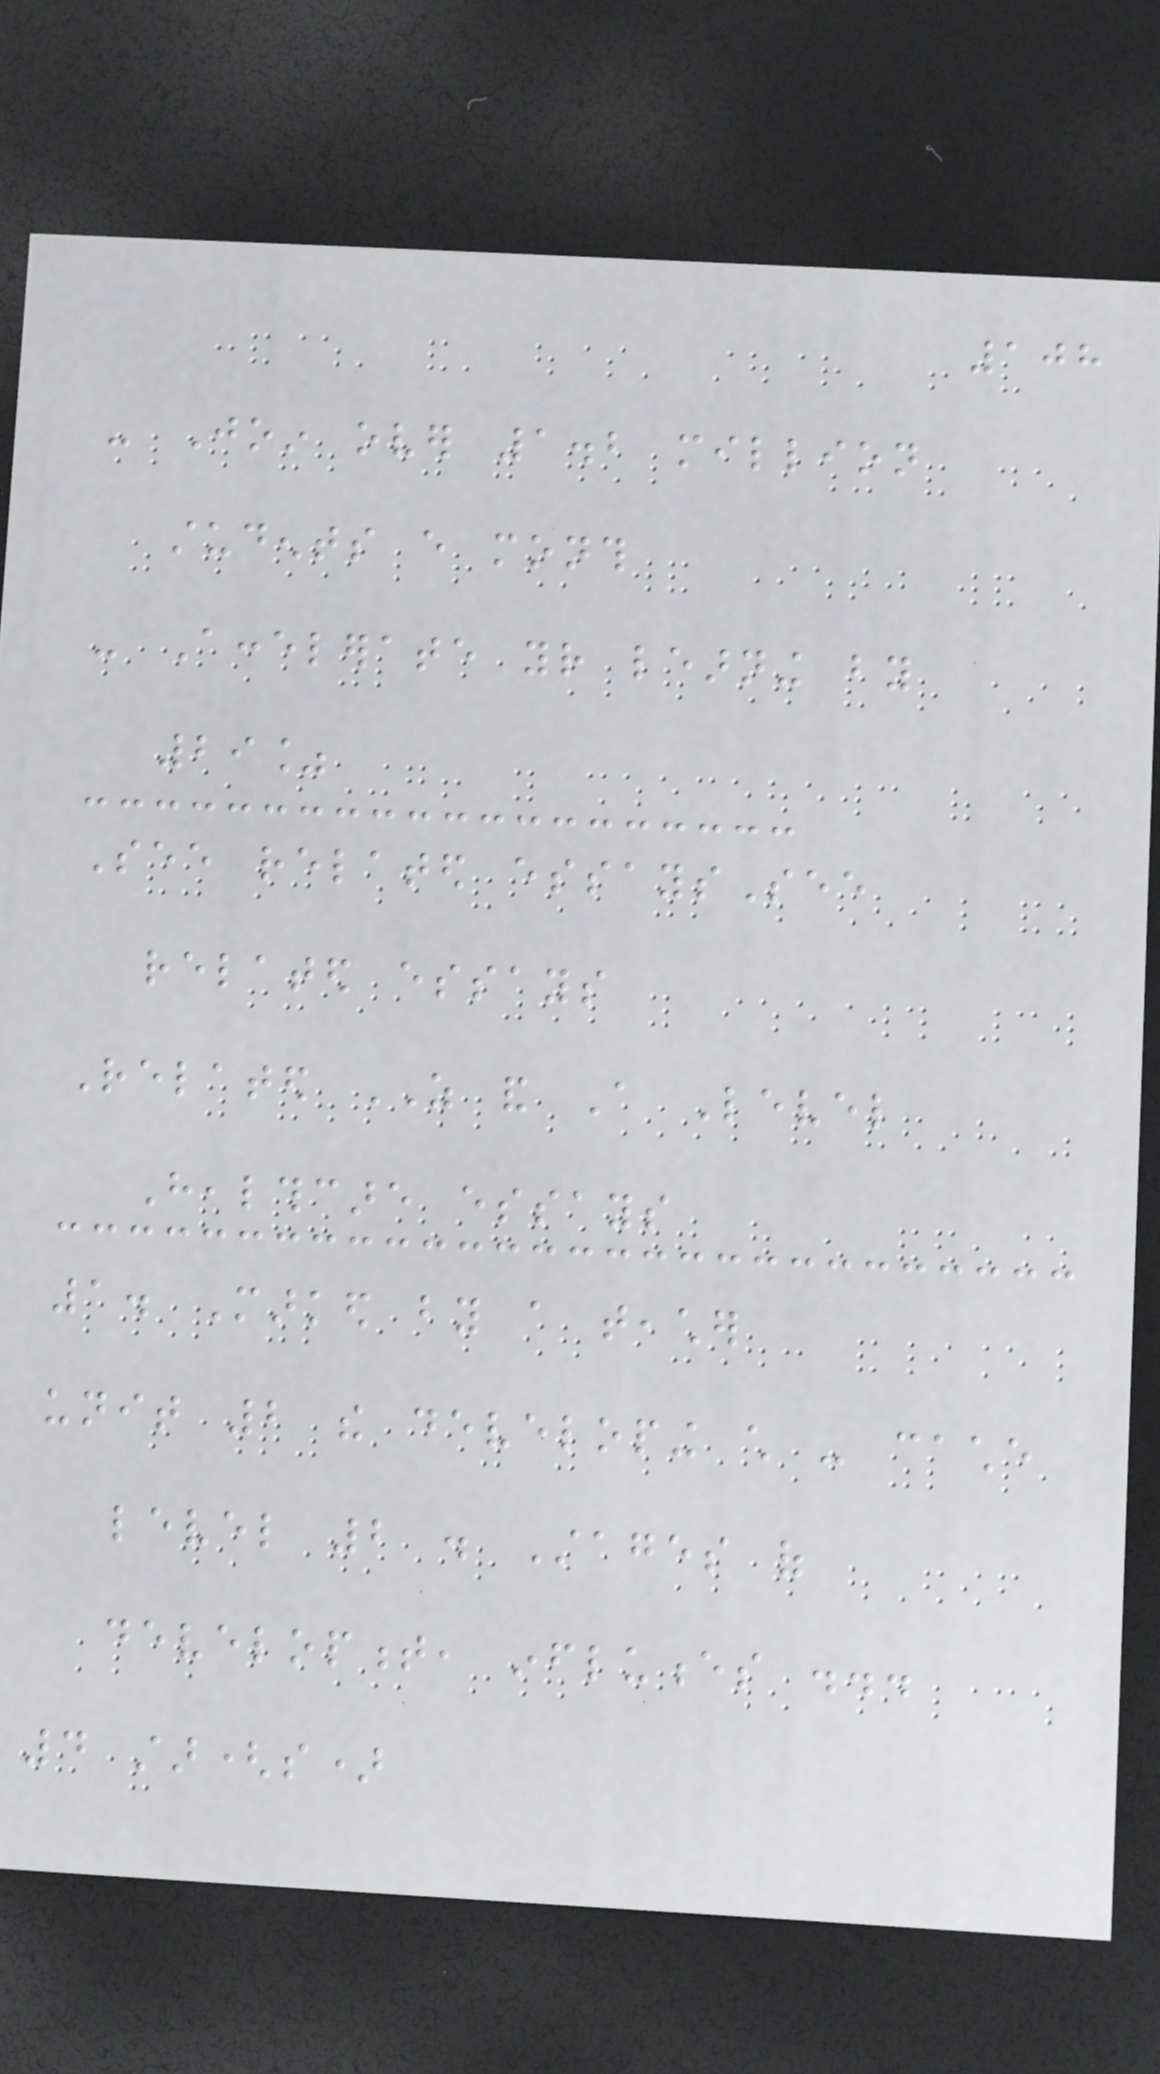108
- Join over 1.2 million
students every month
- Accelerate your learning by
29%
See related essaysSee
related essays
Related AS and A Level
Healthcare essays
1. Marked by a teacher
unit 2 the developing child - cache
level 2 . Stages of
development, influences ...
4 star(s)
